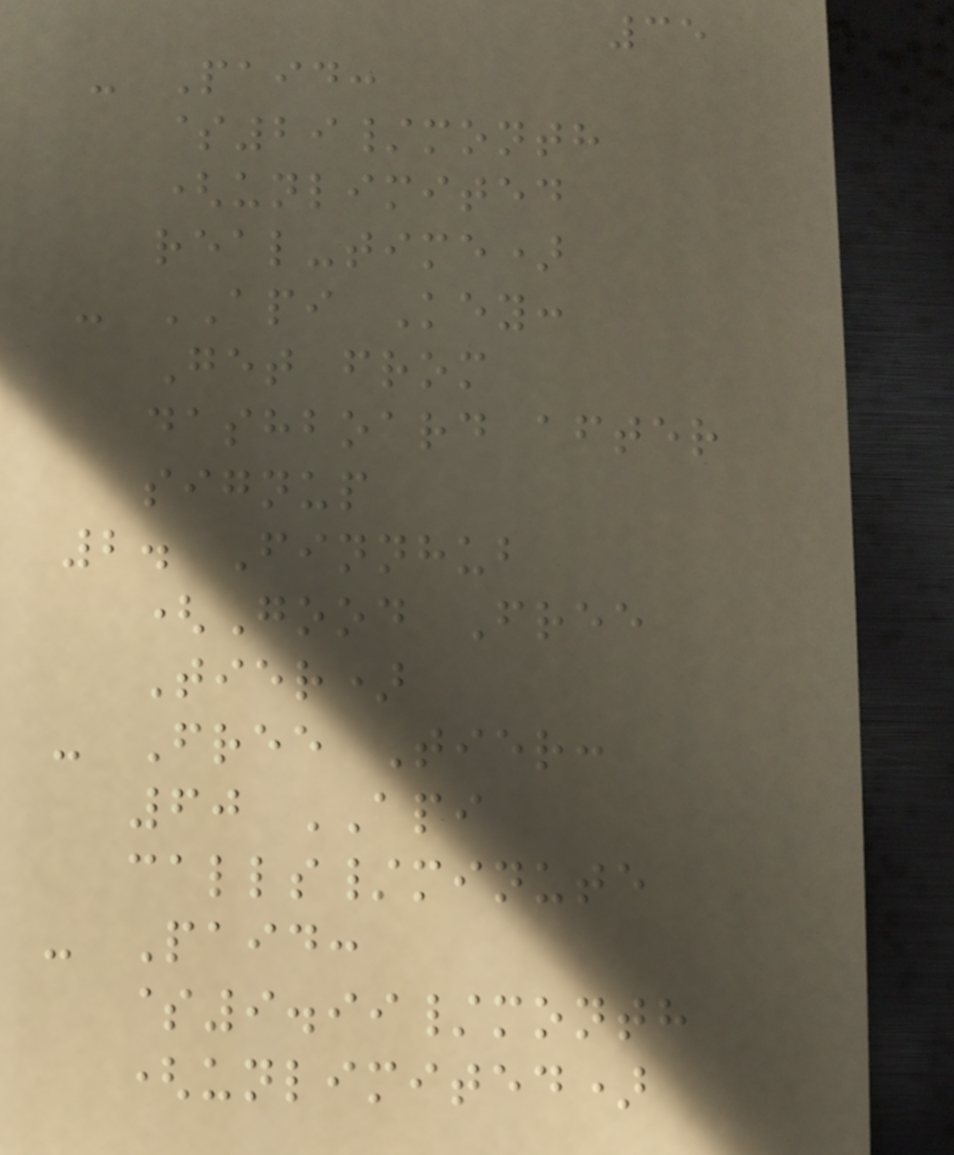35
- Paid:
$29/month
(unlimited
real-time)
- API Key:
Get from
dashboard after
signup
2. Finnhub
(Good Free
Tier)
- Free Tier:
60 API
calls/minute
- Paid:
$9.99/month
(unlimited)
